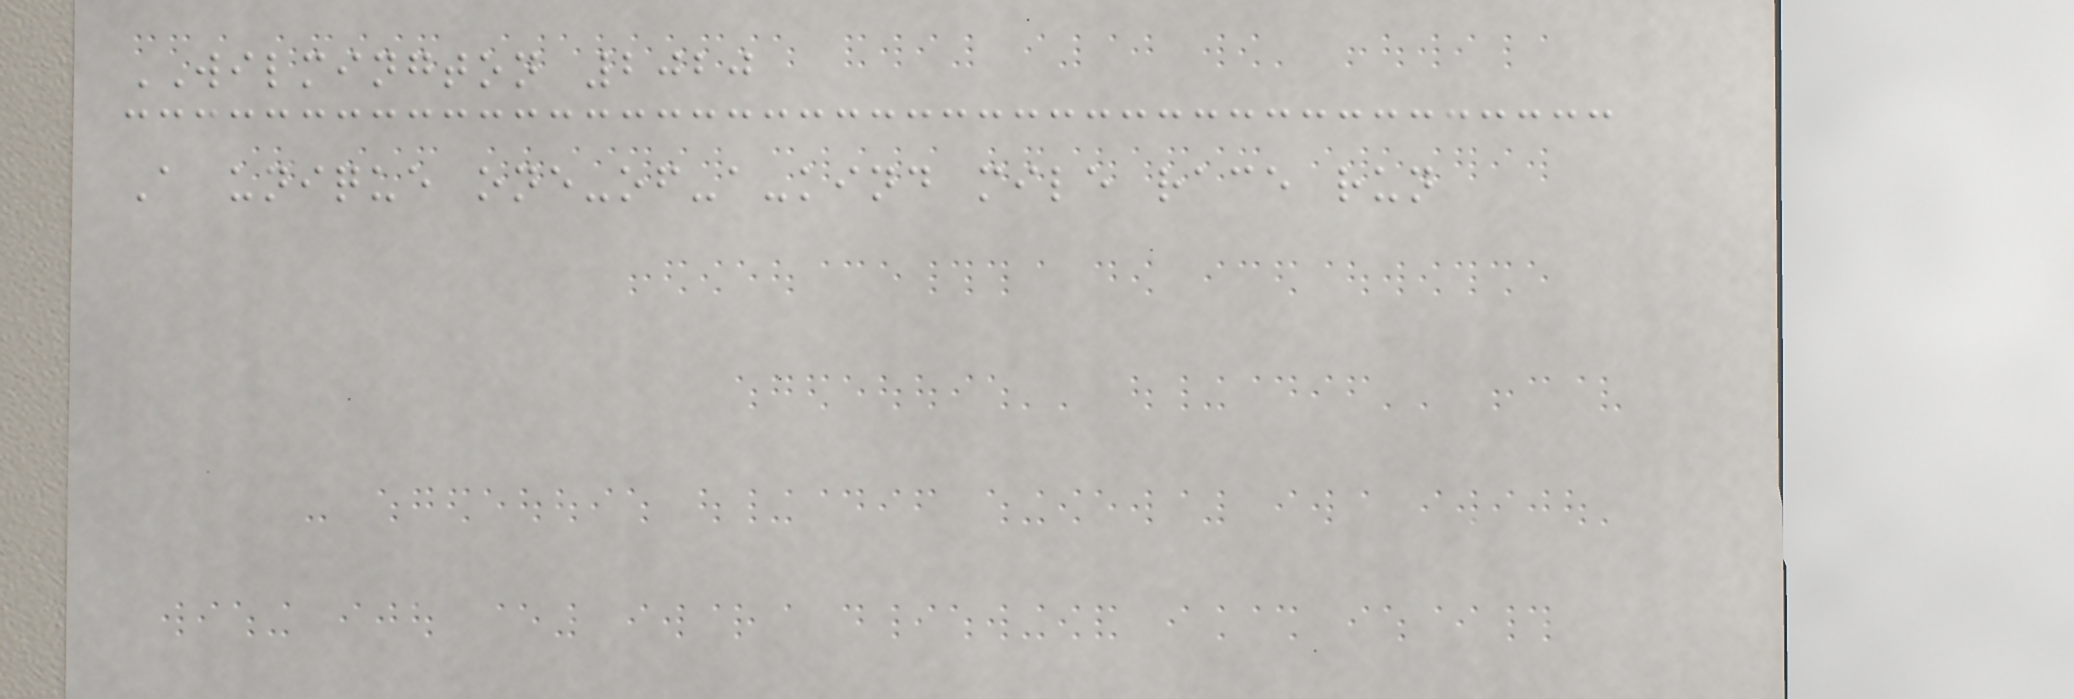WILMINGTON 2020
A unique one-of-a-kind mile race run
